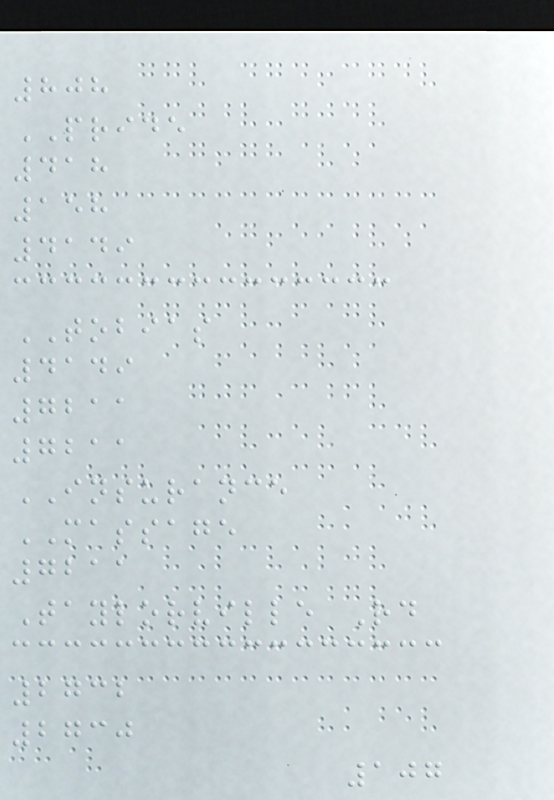808
PRIDE
418
158
4149
TOBIAS
4149
7211
7211
INSURANCE
MASSAGE
7211
Taylorville Rd
2732
2730
107
